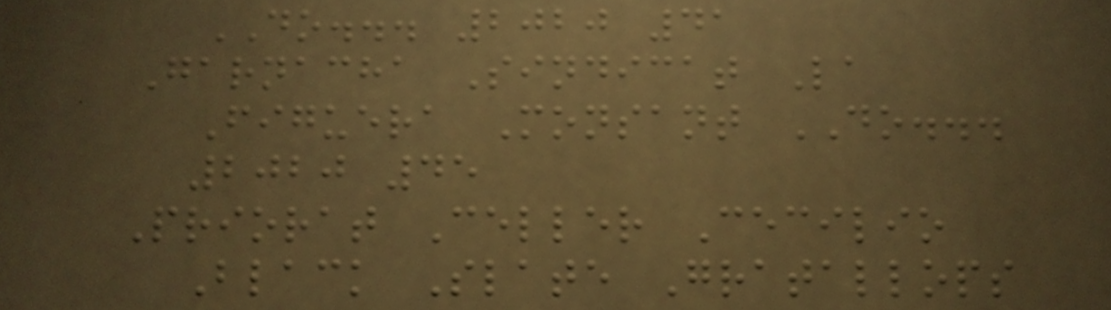DO... 2020 41
Garnacha Sindicat La
Figuera Monsant DO...
2020 45
Priorat Celler Cecilio
Black Slate Gratallops
